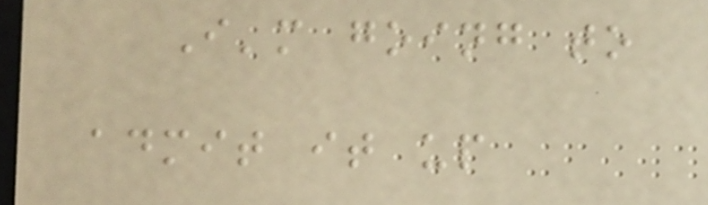I'm going to
admit it up
